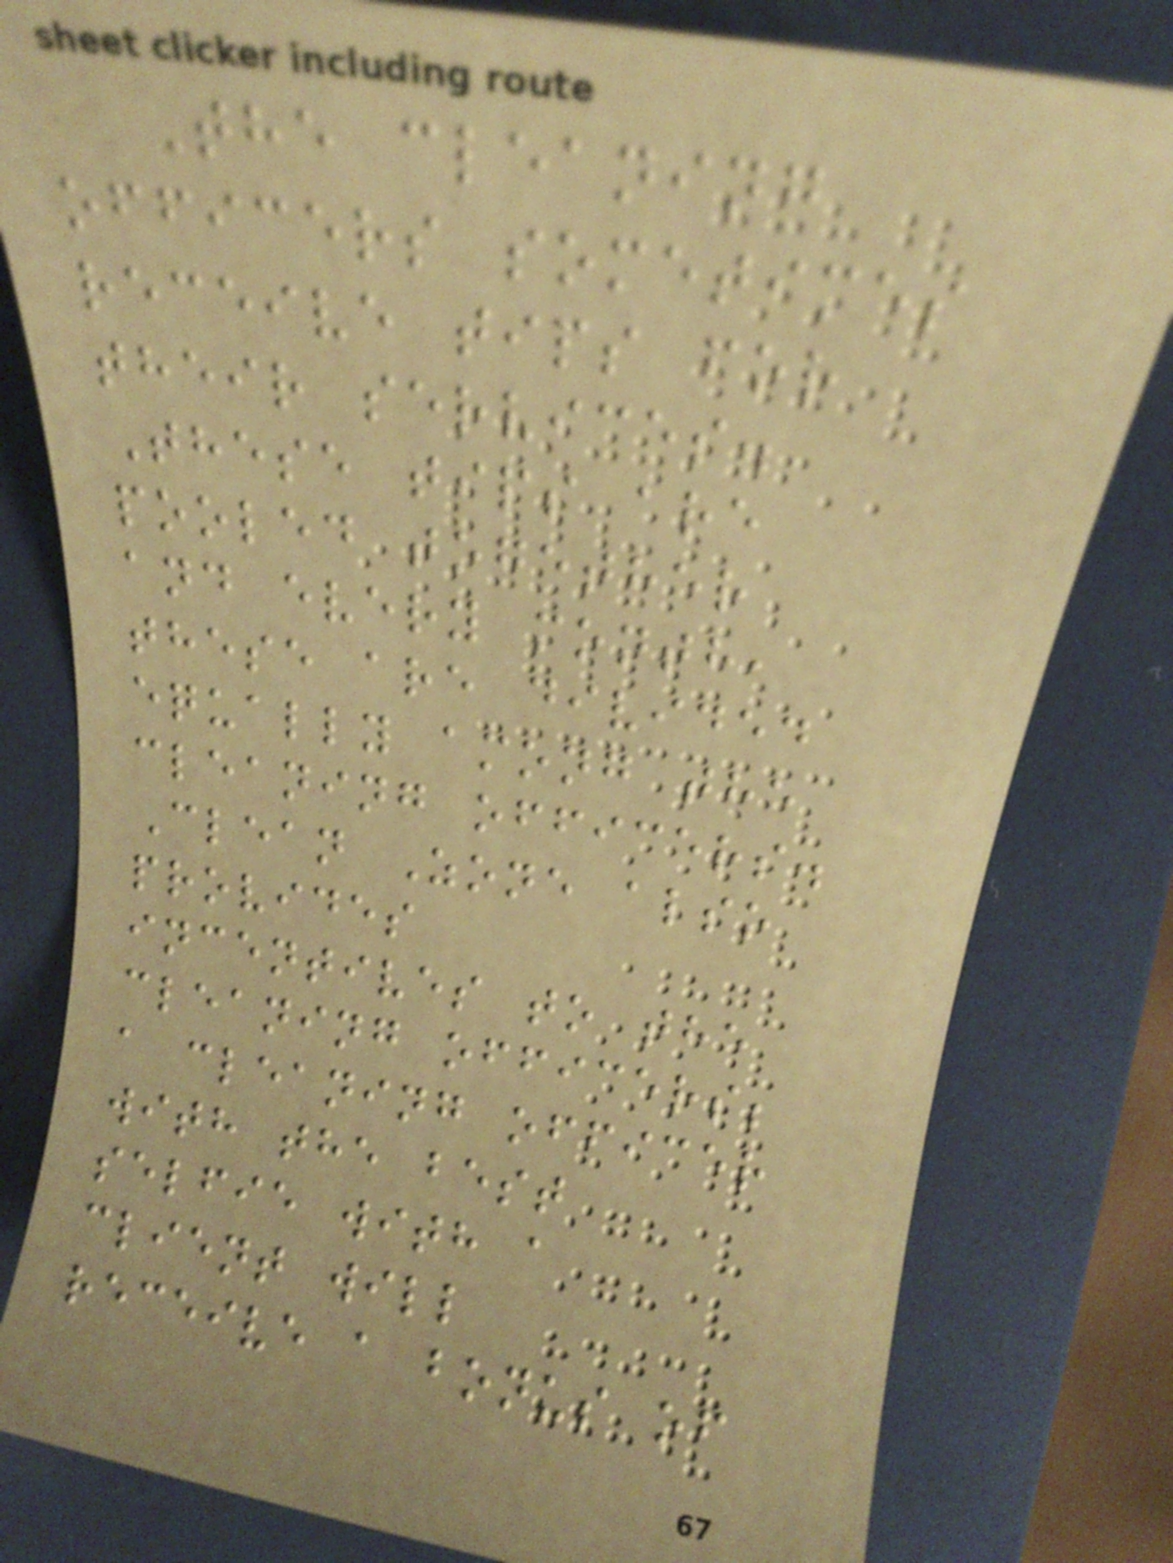The cleaning
officers sometimes
receive tips for
their services.
These tips are
pooled together
and every month,
these are divided
equally among the
cleaning officers.
Clean Zone also
provides
incentives to the
cleaning officers;
a cleaning officer
with the best
selfie with a
client will
receive a bonus of
